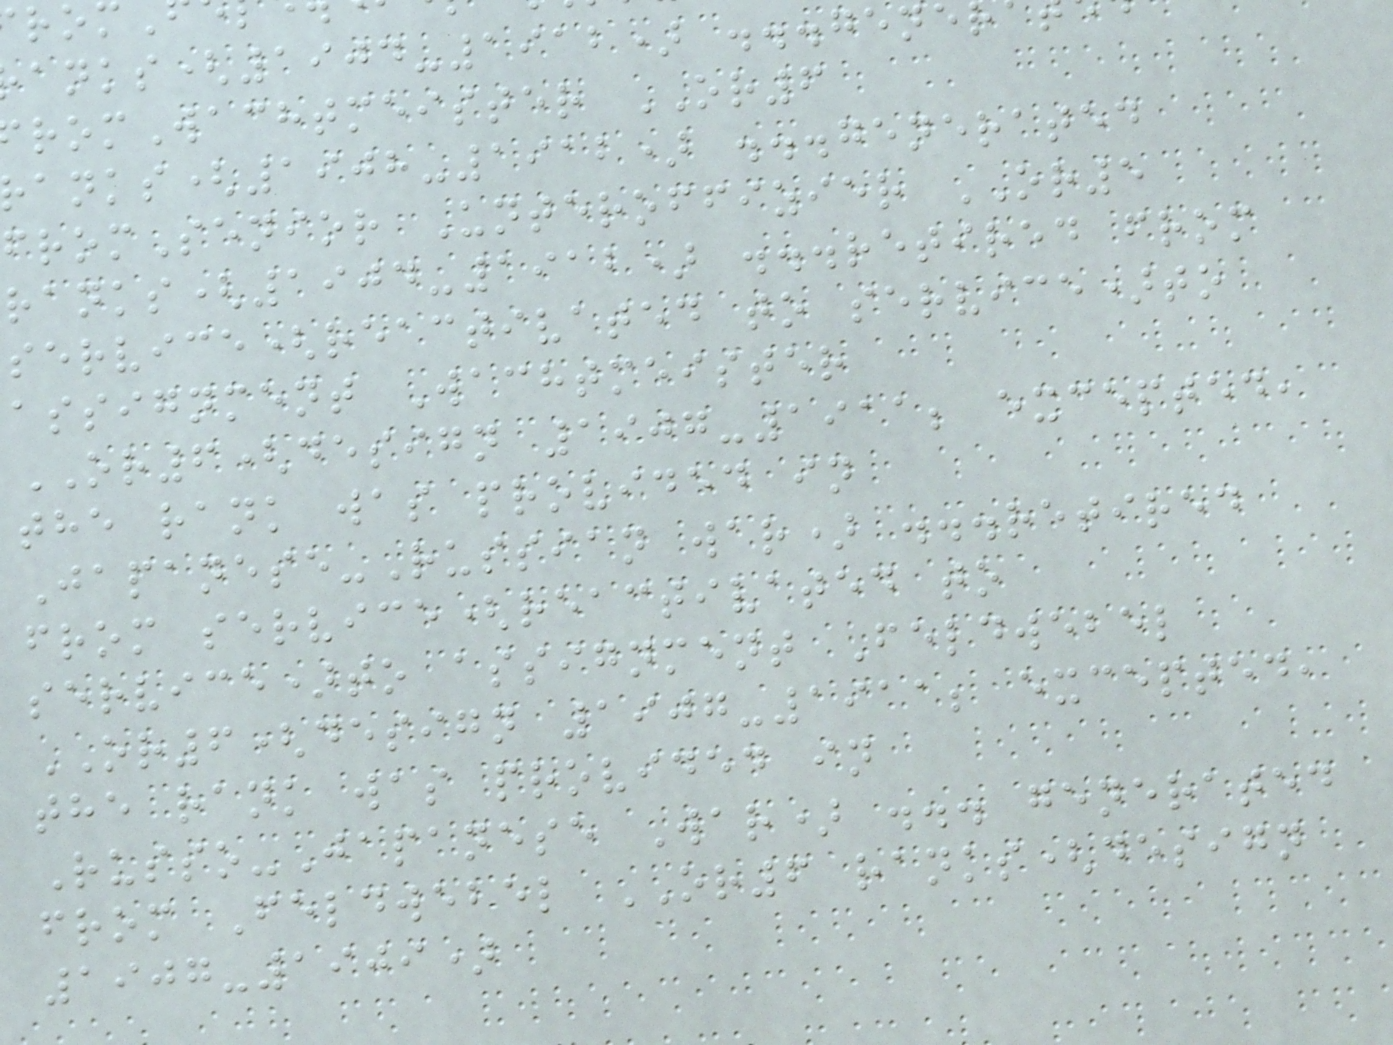anks(1904-1912) ...gene
romWachtmeister OR6
anks(1908-1912) ...generated
fromSenior Unteroffizier OR5
ranks(1904-1912) ...retired from
service(reactivated to service)to
assignment Wachtmeister
OR6(design 1907-1911; excepted,
the rank was provided in
Japanese-Russian war) ...retired
from service(reactivated to
service)to assignment Feldwebel
OR6(design 1907-1911; excepted,
the rank was provided in
Russo-Japanese War) ... generated
from Feldwebel OR6 ranks(design
1907-1909)
